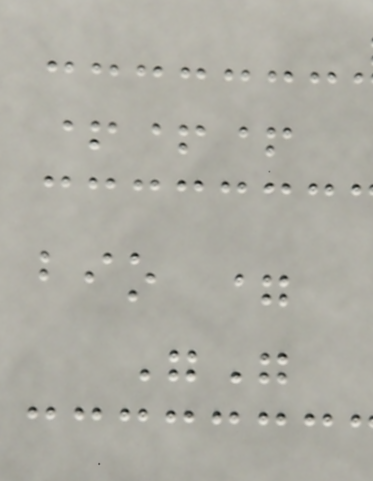+++
bio =
""
